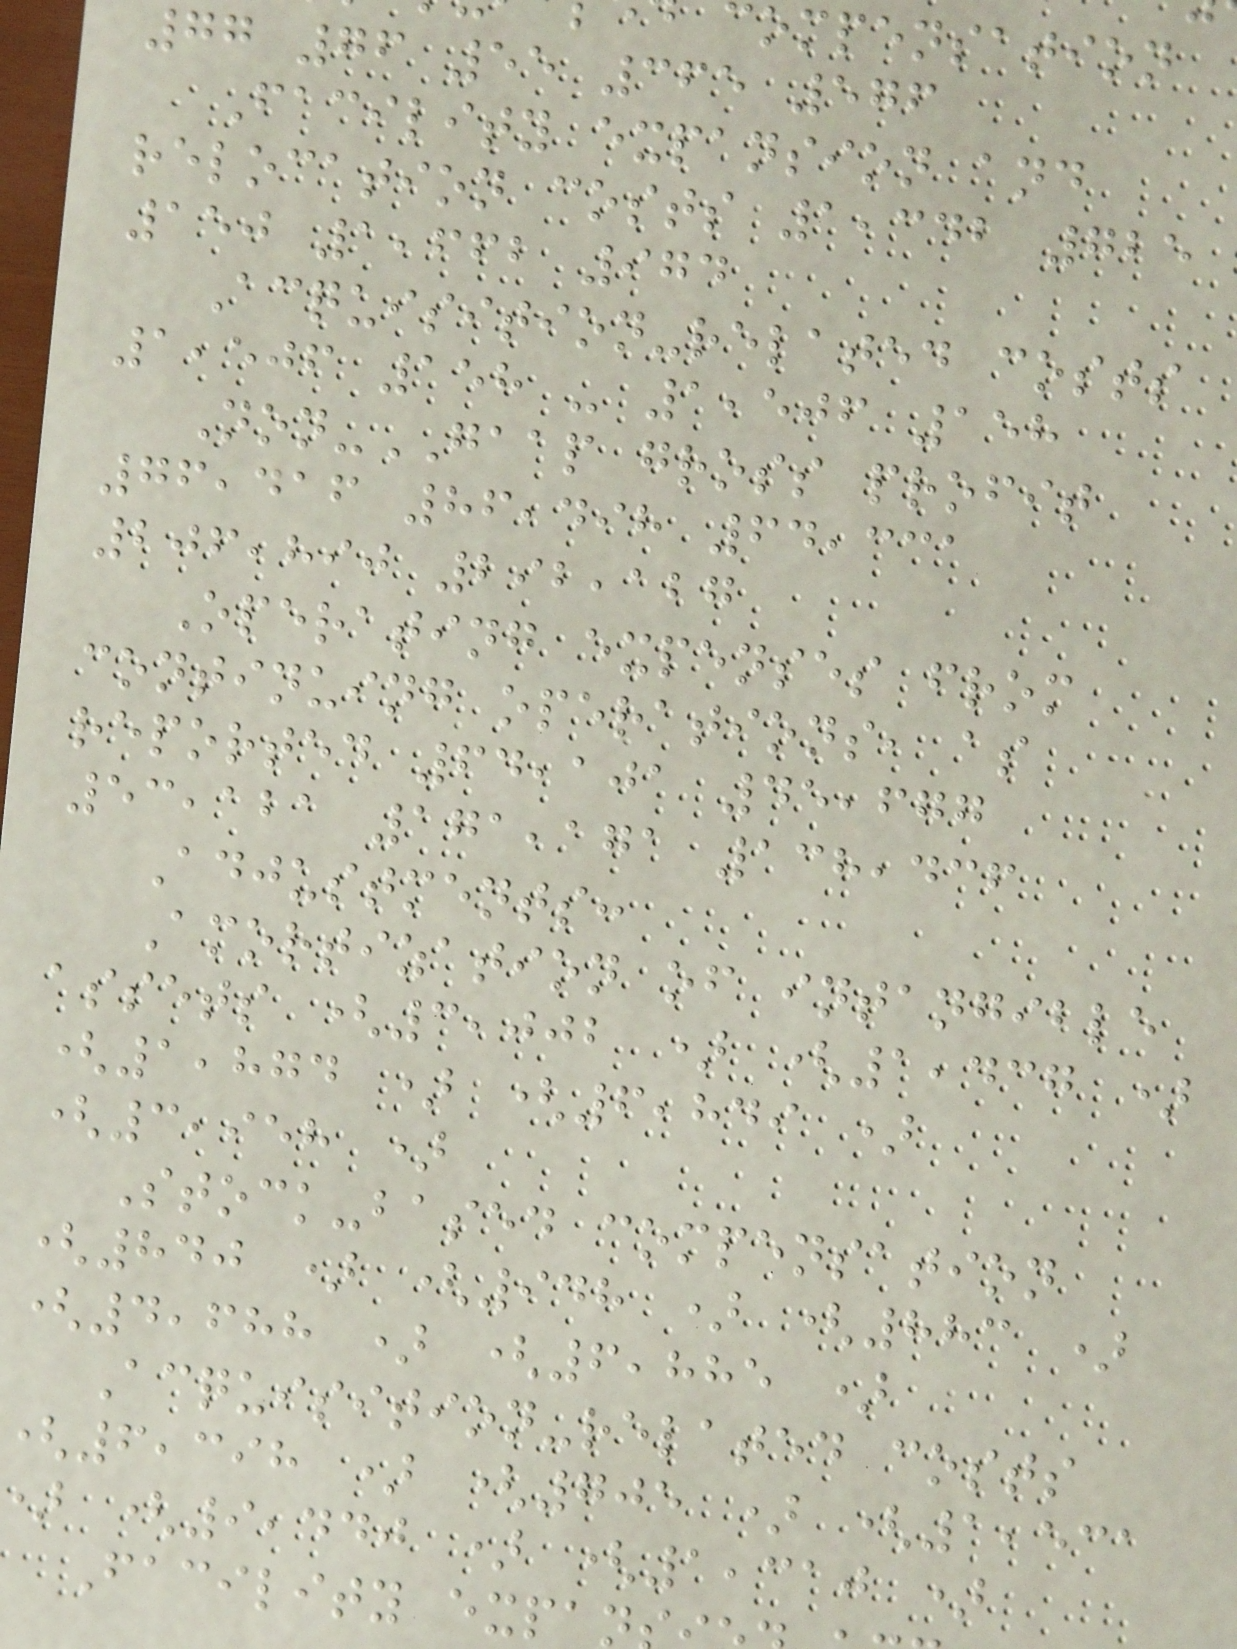ompensation
77 76 55 365 576
Facility expansion and
relocation costs 1,342 725
150 1,662 974
Acquisition-related costs
1,506 158 - 1,506 158
Non-GAAP gross profit
76,416 86,498 64,331
206,890 292,127
Operating expenses from
continuing operations, as
reported 64,101 45,677
53,121 171,171 138,436
Adjustments:
Amortization of intangible
assets (3,002 ) (1,437 )
(1,874 ) (6,849 )
(3,958 )
Stock-based compensation
(840 ) (948 ) (883 )
(4,688 ) (6,885 )
Acquisition-related costs
6,398 ) (705 ) (1,531
(9,440 ) (1,310 )
Facility expa
